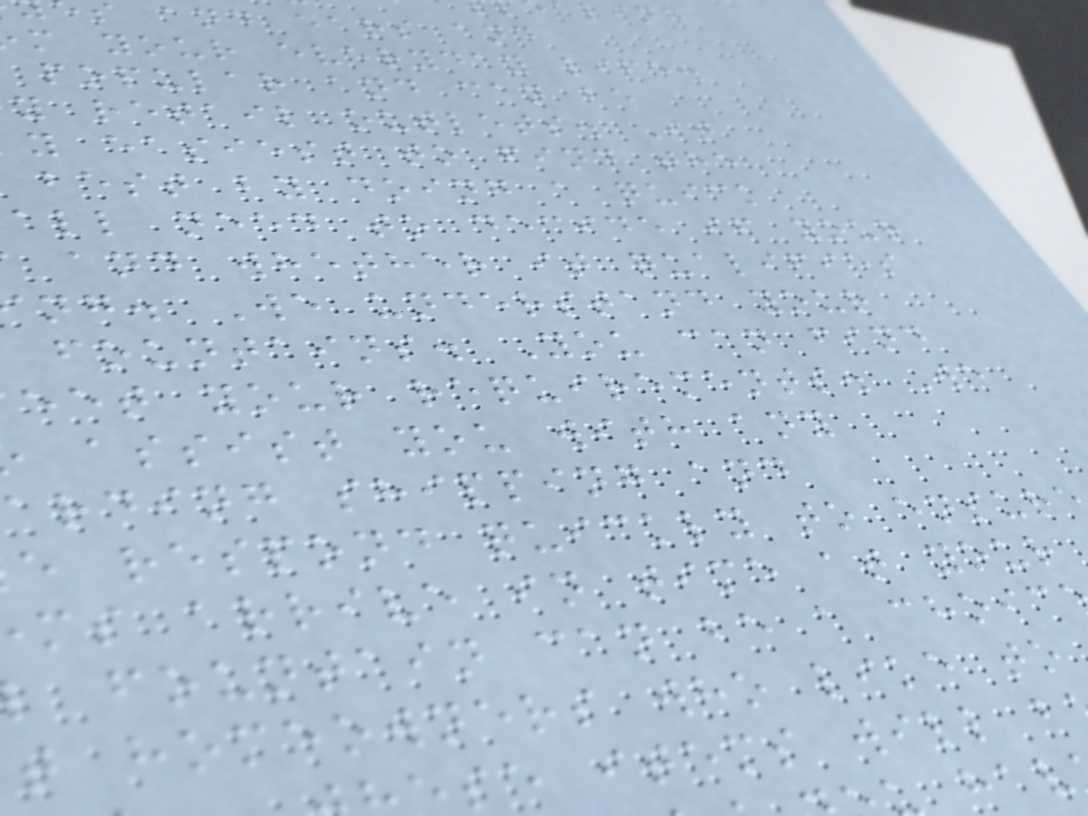and ears and
m your everyday life.
popular and can be
y retail outlets. It
y easiest to find the
best by doing a quick
all need to decide if your
and whether it qualifies
ng. We understand your
fountains. You can find
eet your requirements. We
assist you with any
arding shipping and
e respond quickly to ensur
ms arrive in time at your
fountain can be a choic
t homeowners who like to
se items will b
